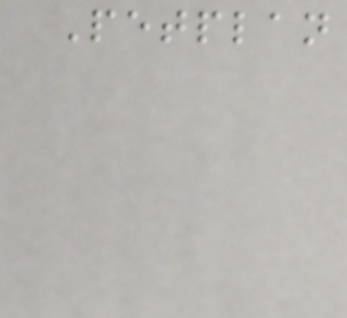Petplan
